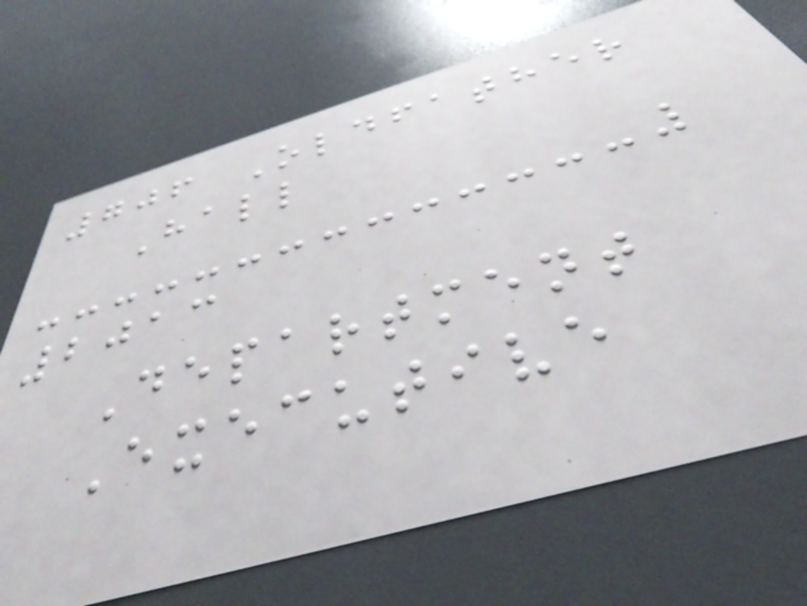706 Oldfather
Hall
2013
Department
Executive
